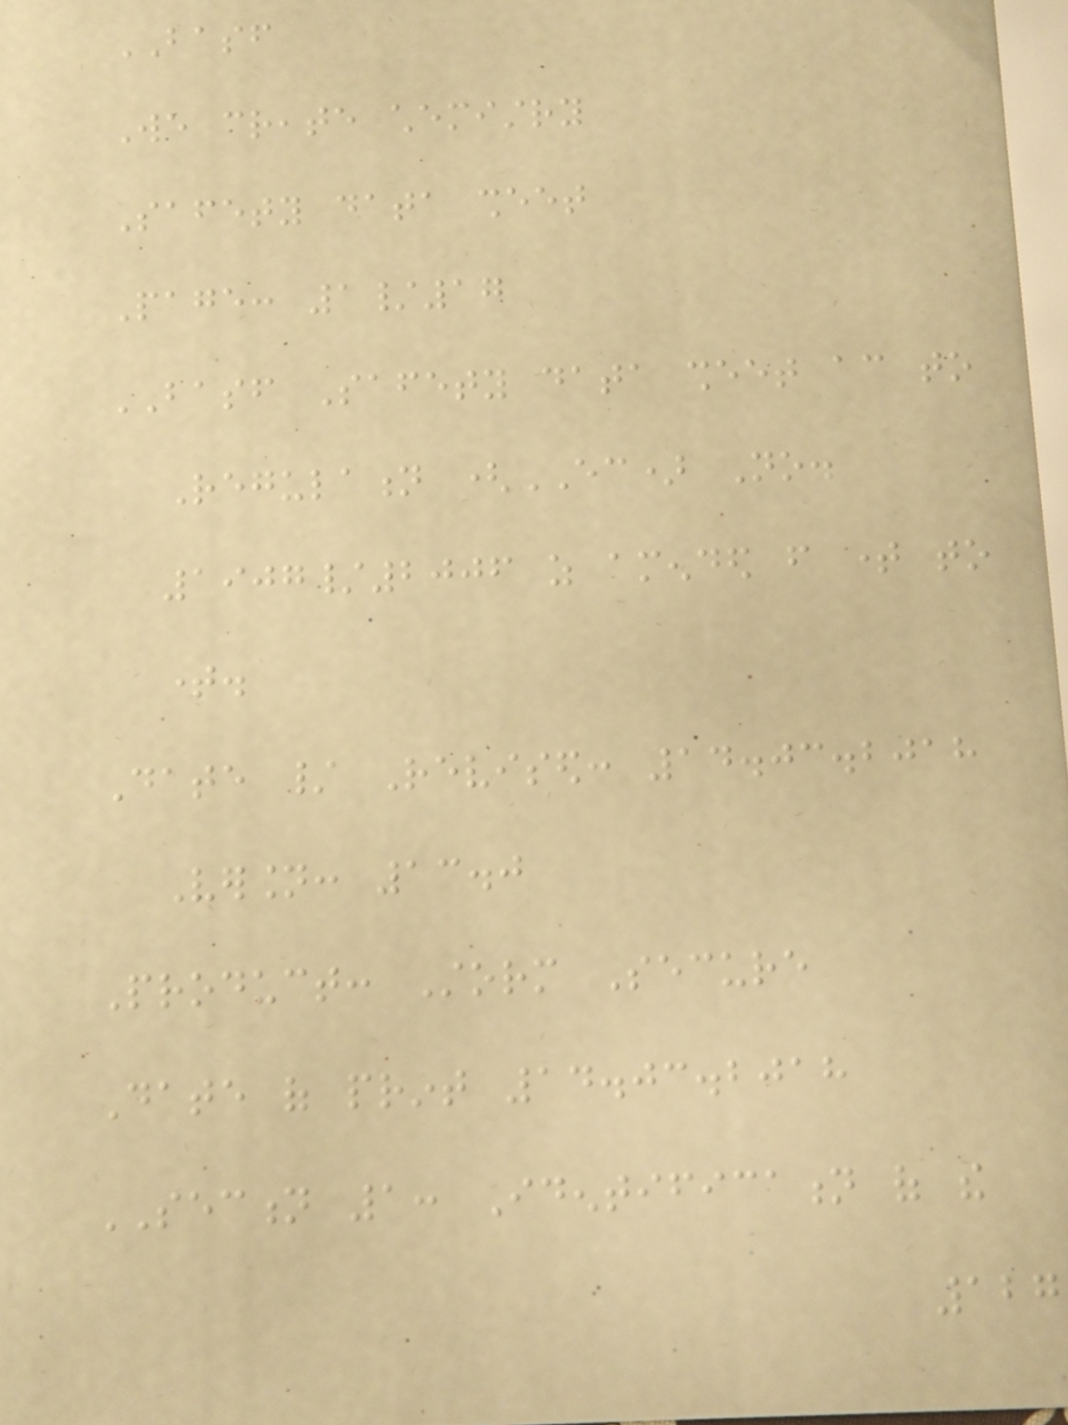BASF
We create chemistry
Safety data sheet
Page: 1/17
BASF Safety data sheet according to
Regulation (EC) No.
1907/2006 as amended from time to
time.
Date / Revised: 14.03.2018
Version: 13.0
Product: Storm Secure
Date of print 14.03.2018
SECTION 1: Identification of the
127
